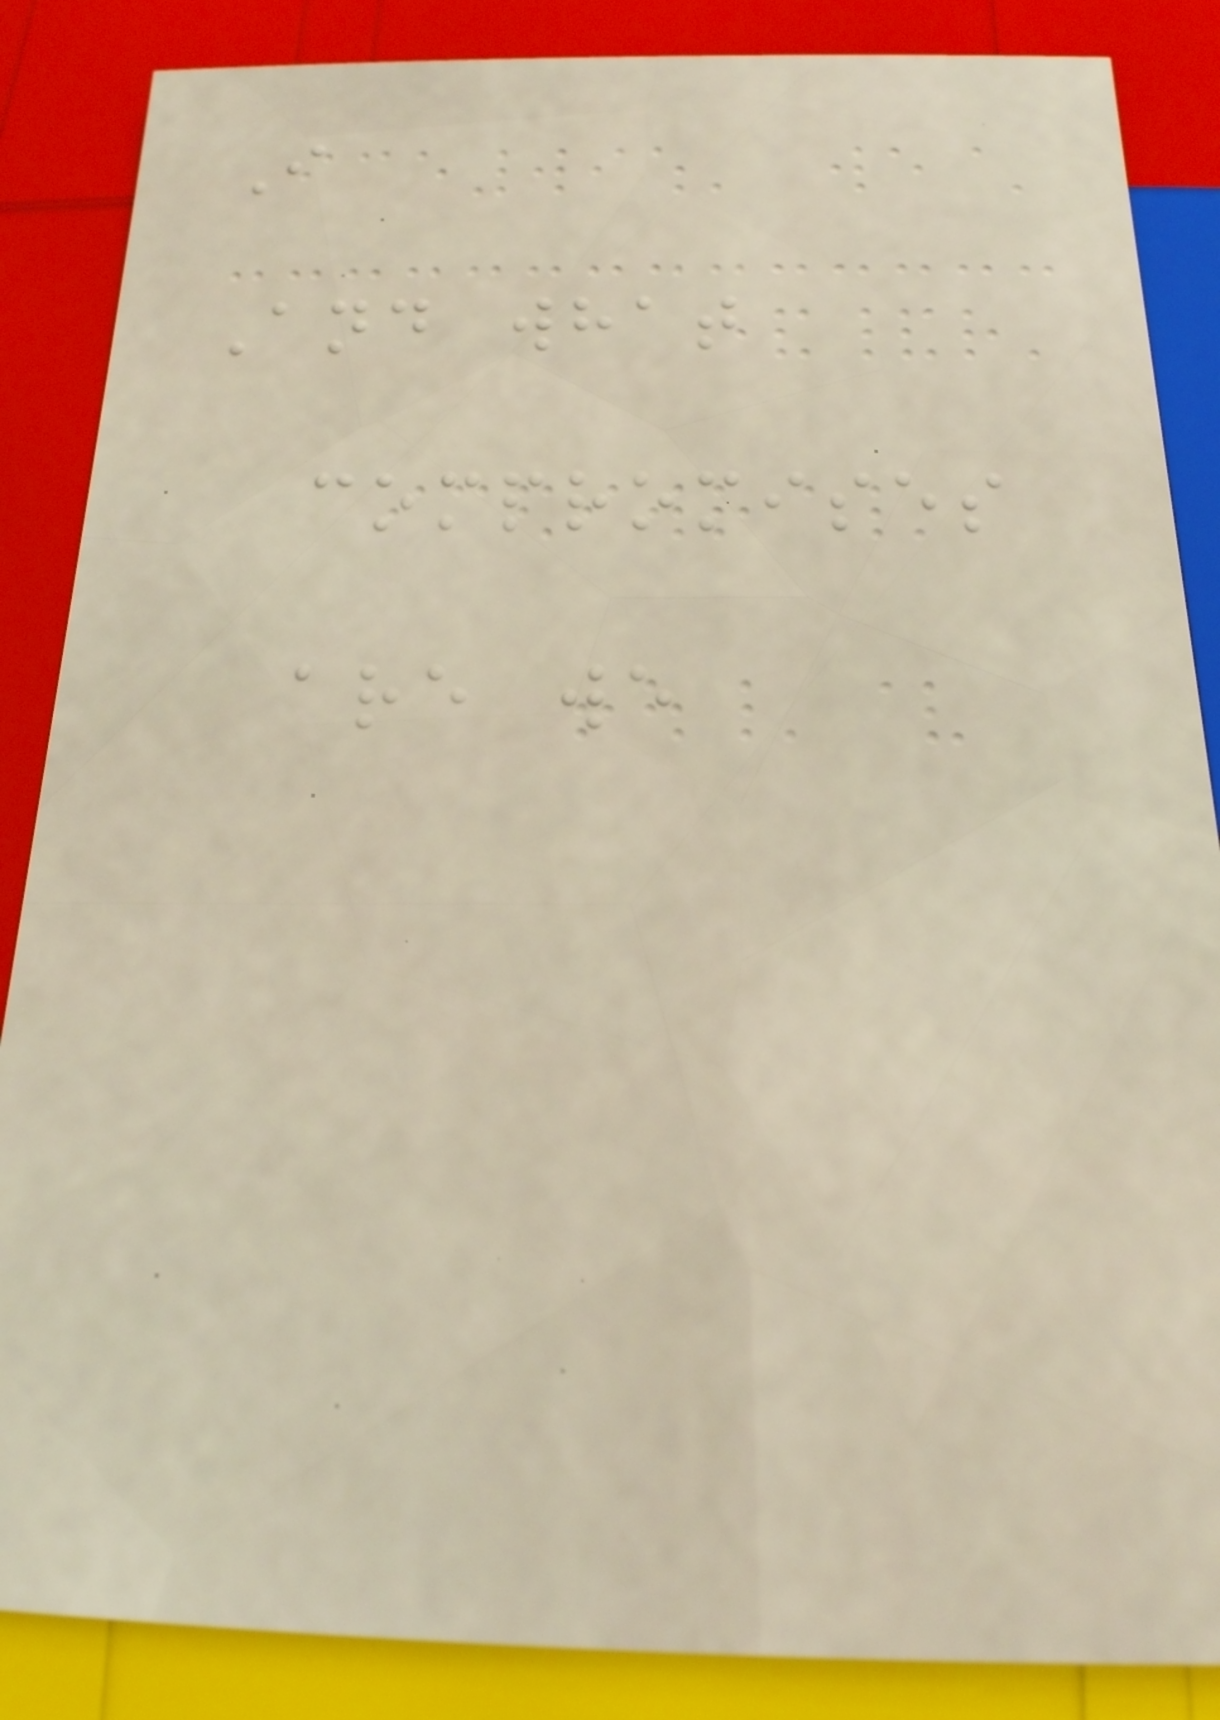I
And what
compromises
are we
